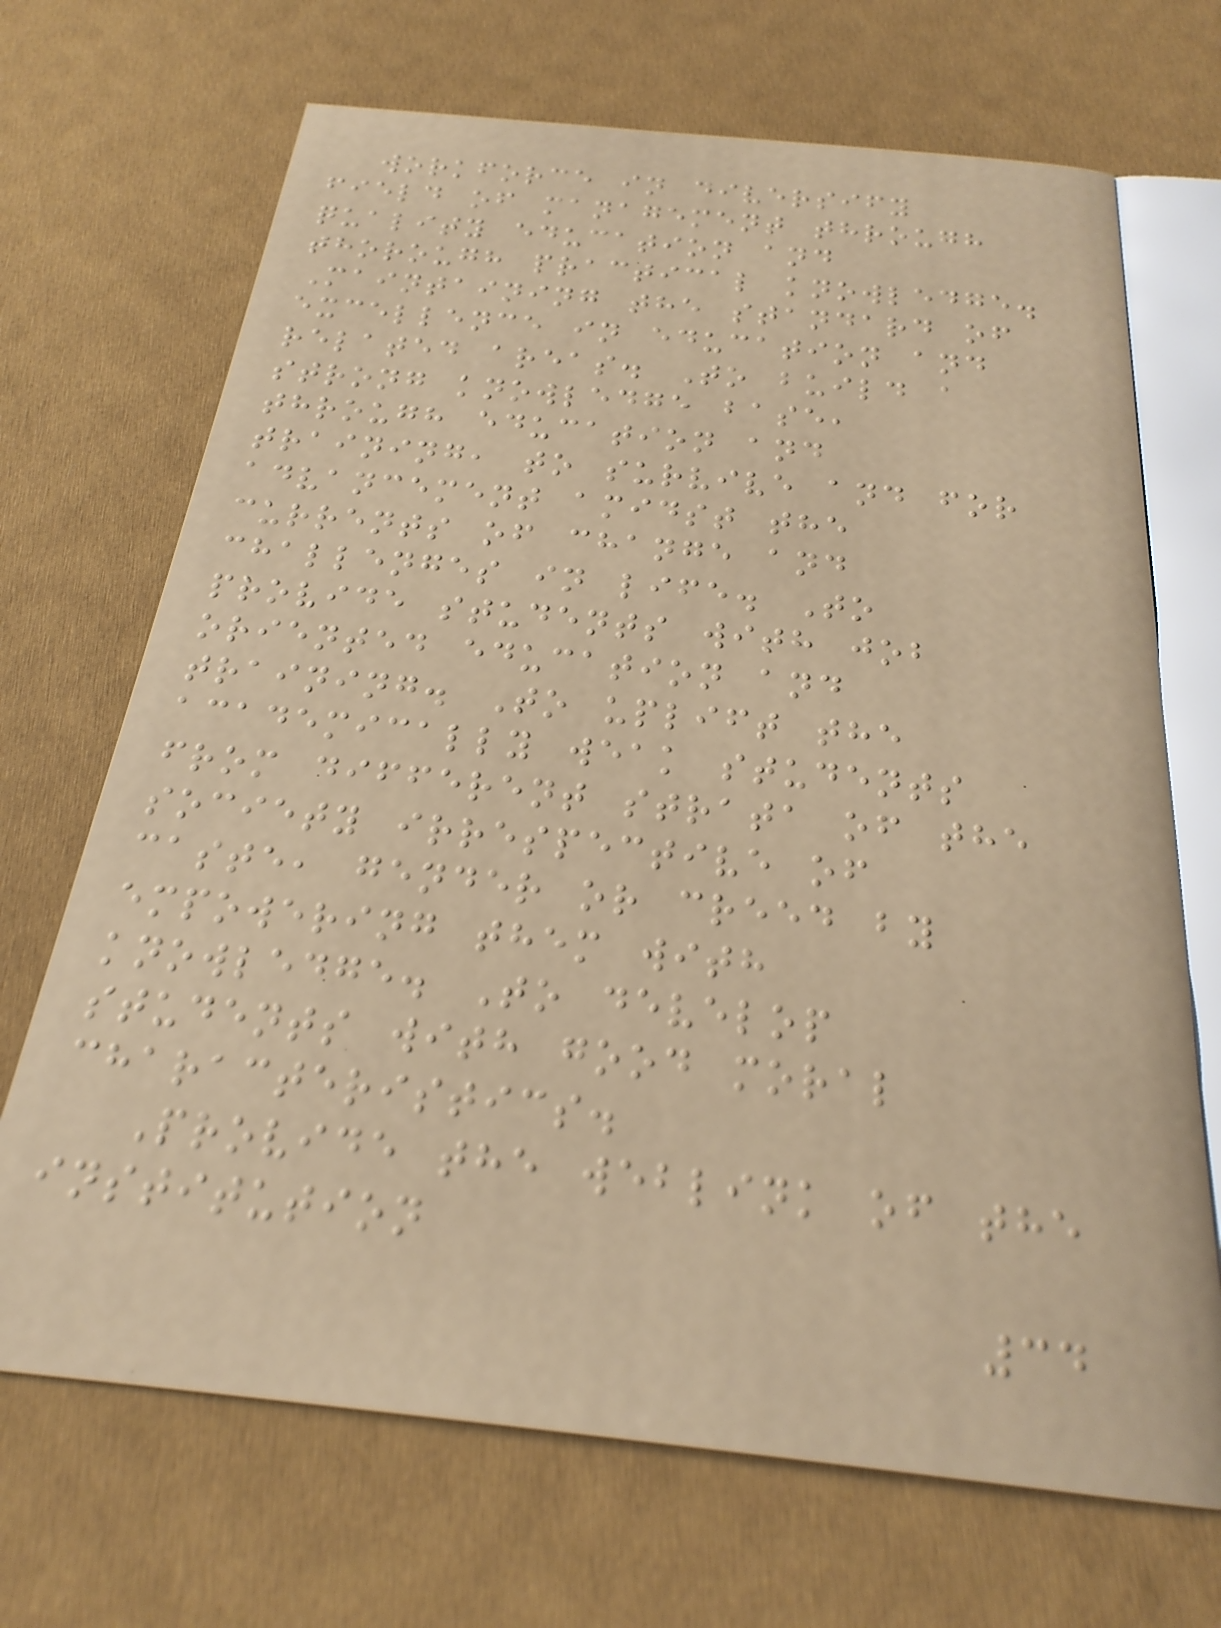workforce in diversify
field of management through
quality education and
thorough practical knowledge.
Maintaining the standard of
excellence in education and
related areas. To build a
strong knowledge base,
through education and
training, to survive and for
advancement amidst the
currents of change and
challenges in life. To
provide students with job
oriented education and
training. To uplift the
academically weak students
from different strata of the
society irrespective of
caste, gender or creed by
empowering them with
knowledge. To develop
students with good moral
characteristics.
Provide the weblink of the
institution
34
